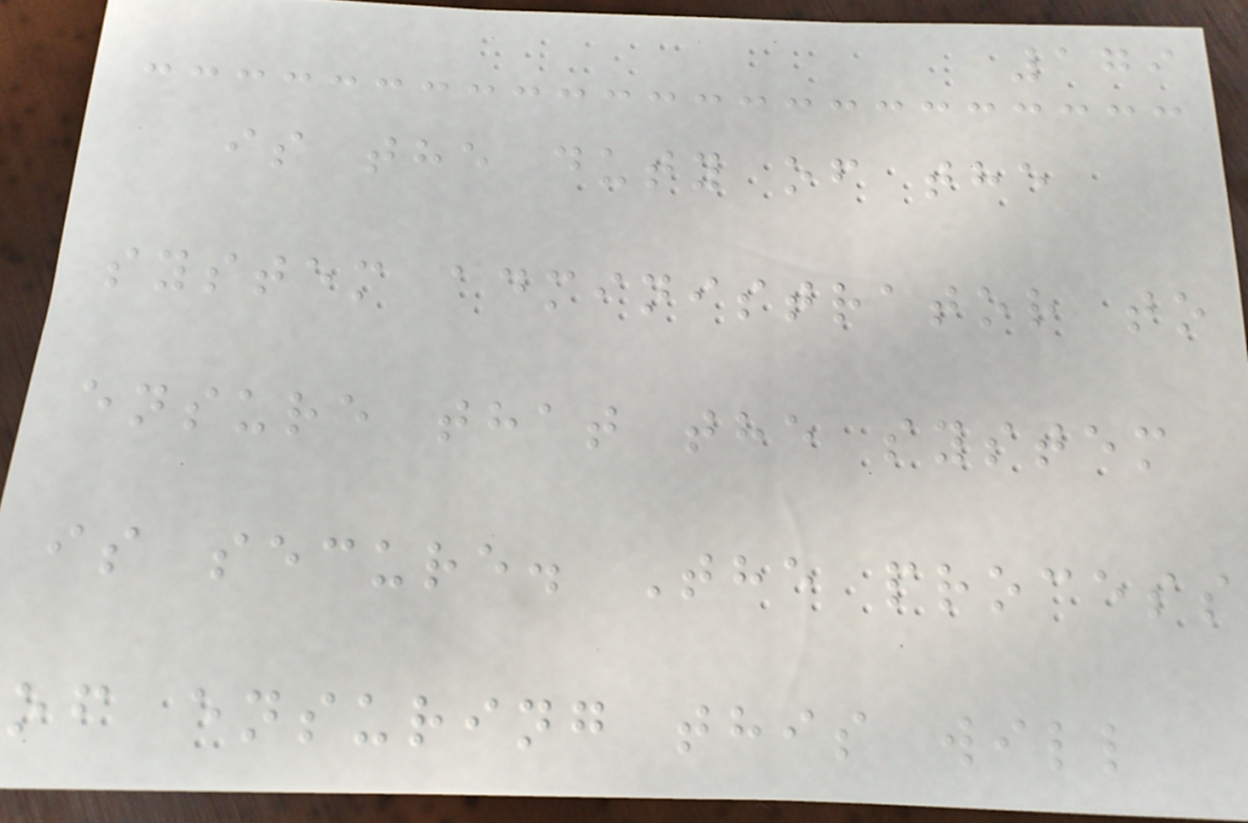179
is the duty of the
system administrator to
ensure that the system
is secure. The process
of ensuring this will
